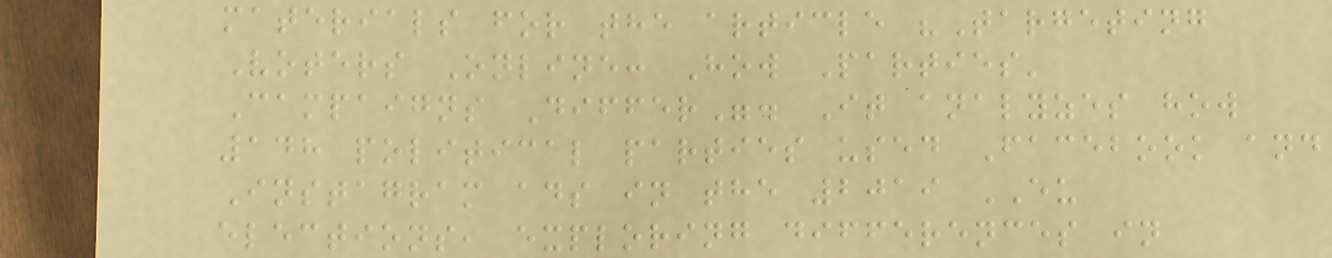materials for the article "Targeting
Voters Online: How Parties'
Campaigns Differ". It analyzes how
148 political parties used Facebook and
Instagram ads in the 2019 EU
elections, exploring differences in
